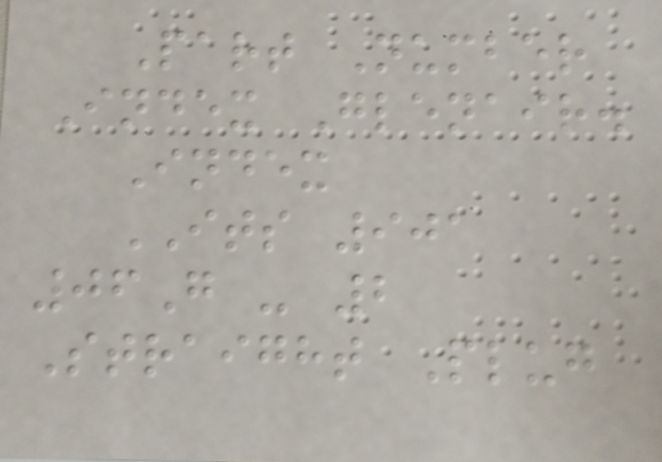Part Number
Index Glenair.
Index
ITS 901
06G - 2
Straight Plug
